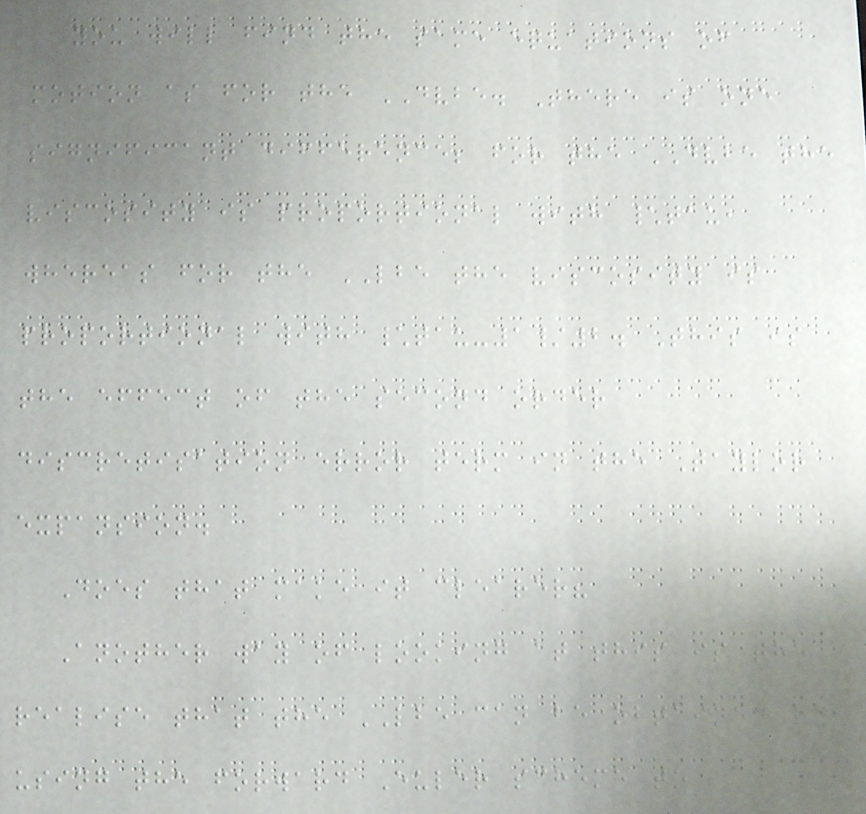you will find the same equations of
motion as for the DVBE. There is one
significant difference; for the DVBE the
viscosity is proportional with \tau,
whereas for the LBE the viscosity is
proportional with \tau-1/2. This is
the effect of the second order
discretisation error term in the Taylor
expansion.
Does that make it clearer?
Another way of looking at this is the
realise that the LBE can be obtained by
using the forward Euler scheme to
